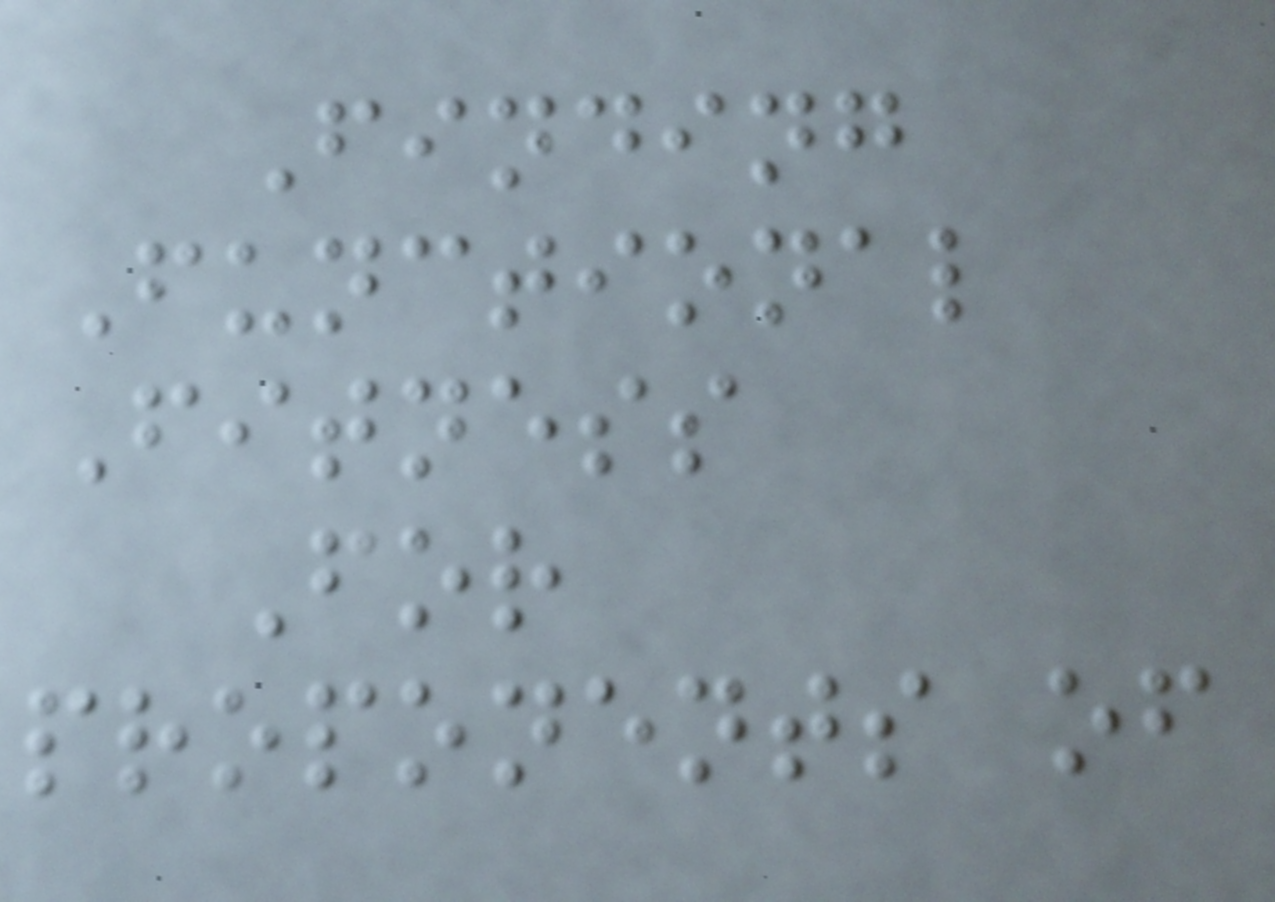Finding
Functional
Fitness
For
proponents of
